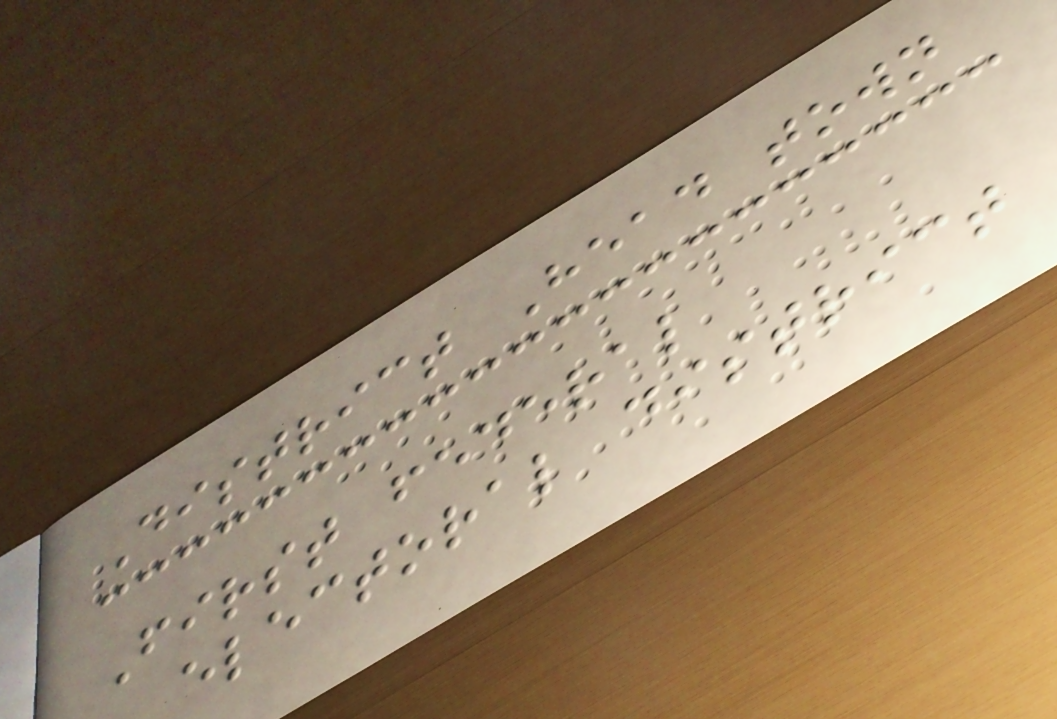District Head town
First federal
electoral district
